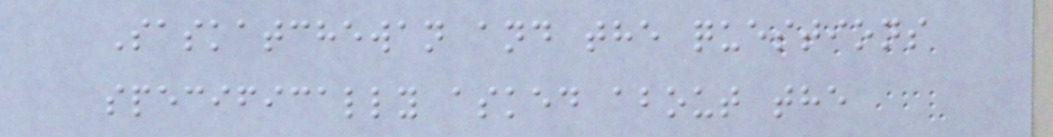Saskatchewan and the questions
specifically asked about the
